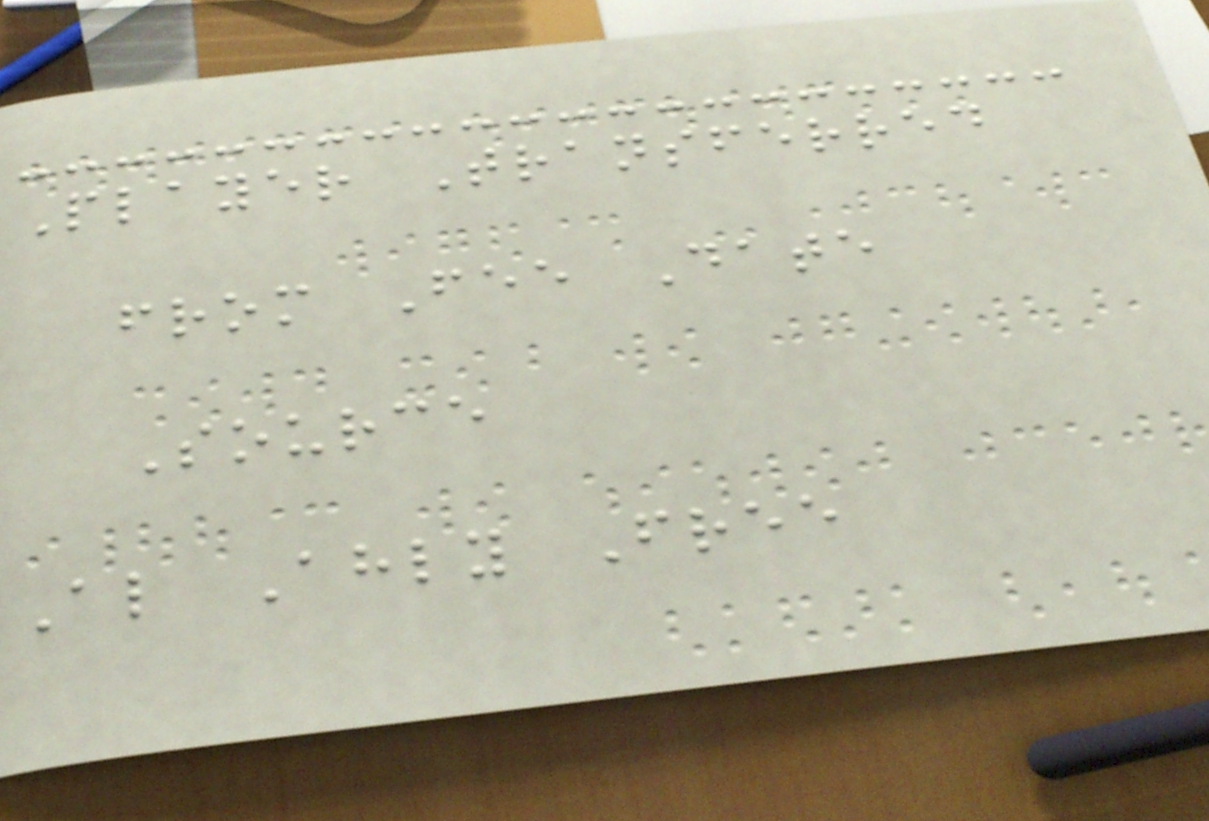Player Transferred
from Fee Date
Source
Al Ahly Free
